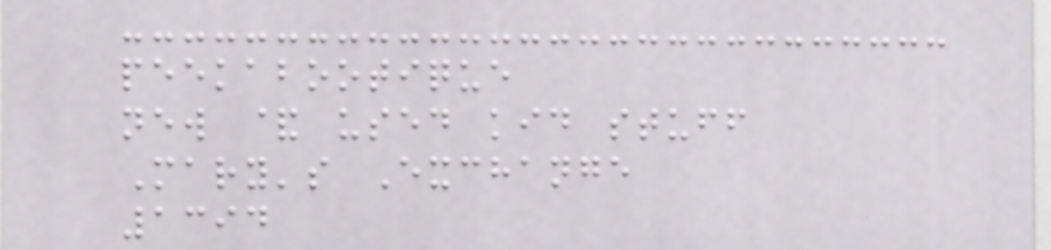peekabootique
new & used kid stuff
Mary's Exchange
1394
